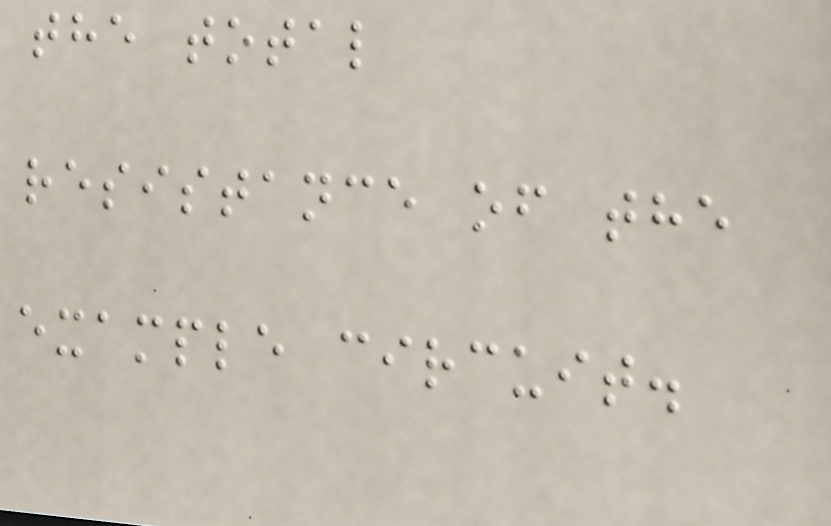the total
resistance of the
example circuit.
